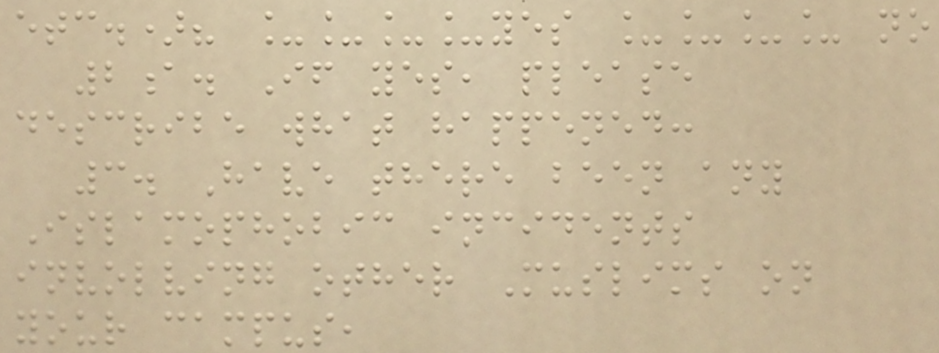etc.)? ____yes ____ no
2a. If yes, please
describe what happened:
3. Have there been any
Islamophobic incidents
involving other Muslims on
your campus,
